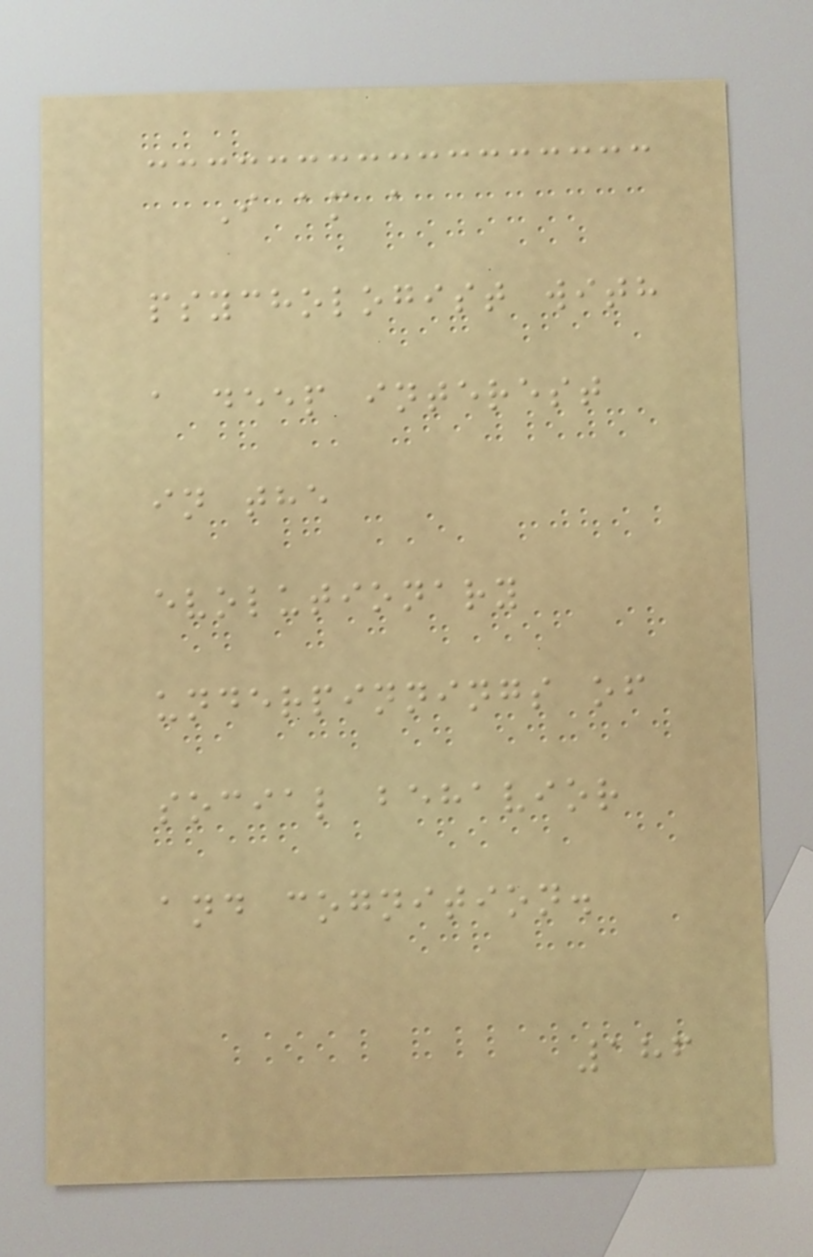I am a
psychologist with
a deep interest
in the
evolutionary
underpinnings of
social behavior
and cognition.
186
